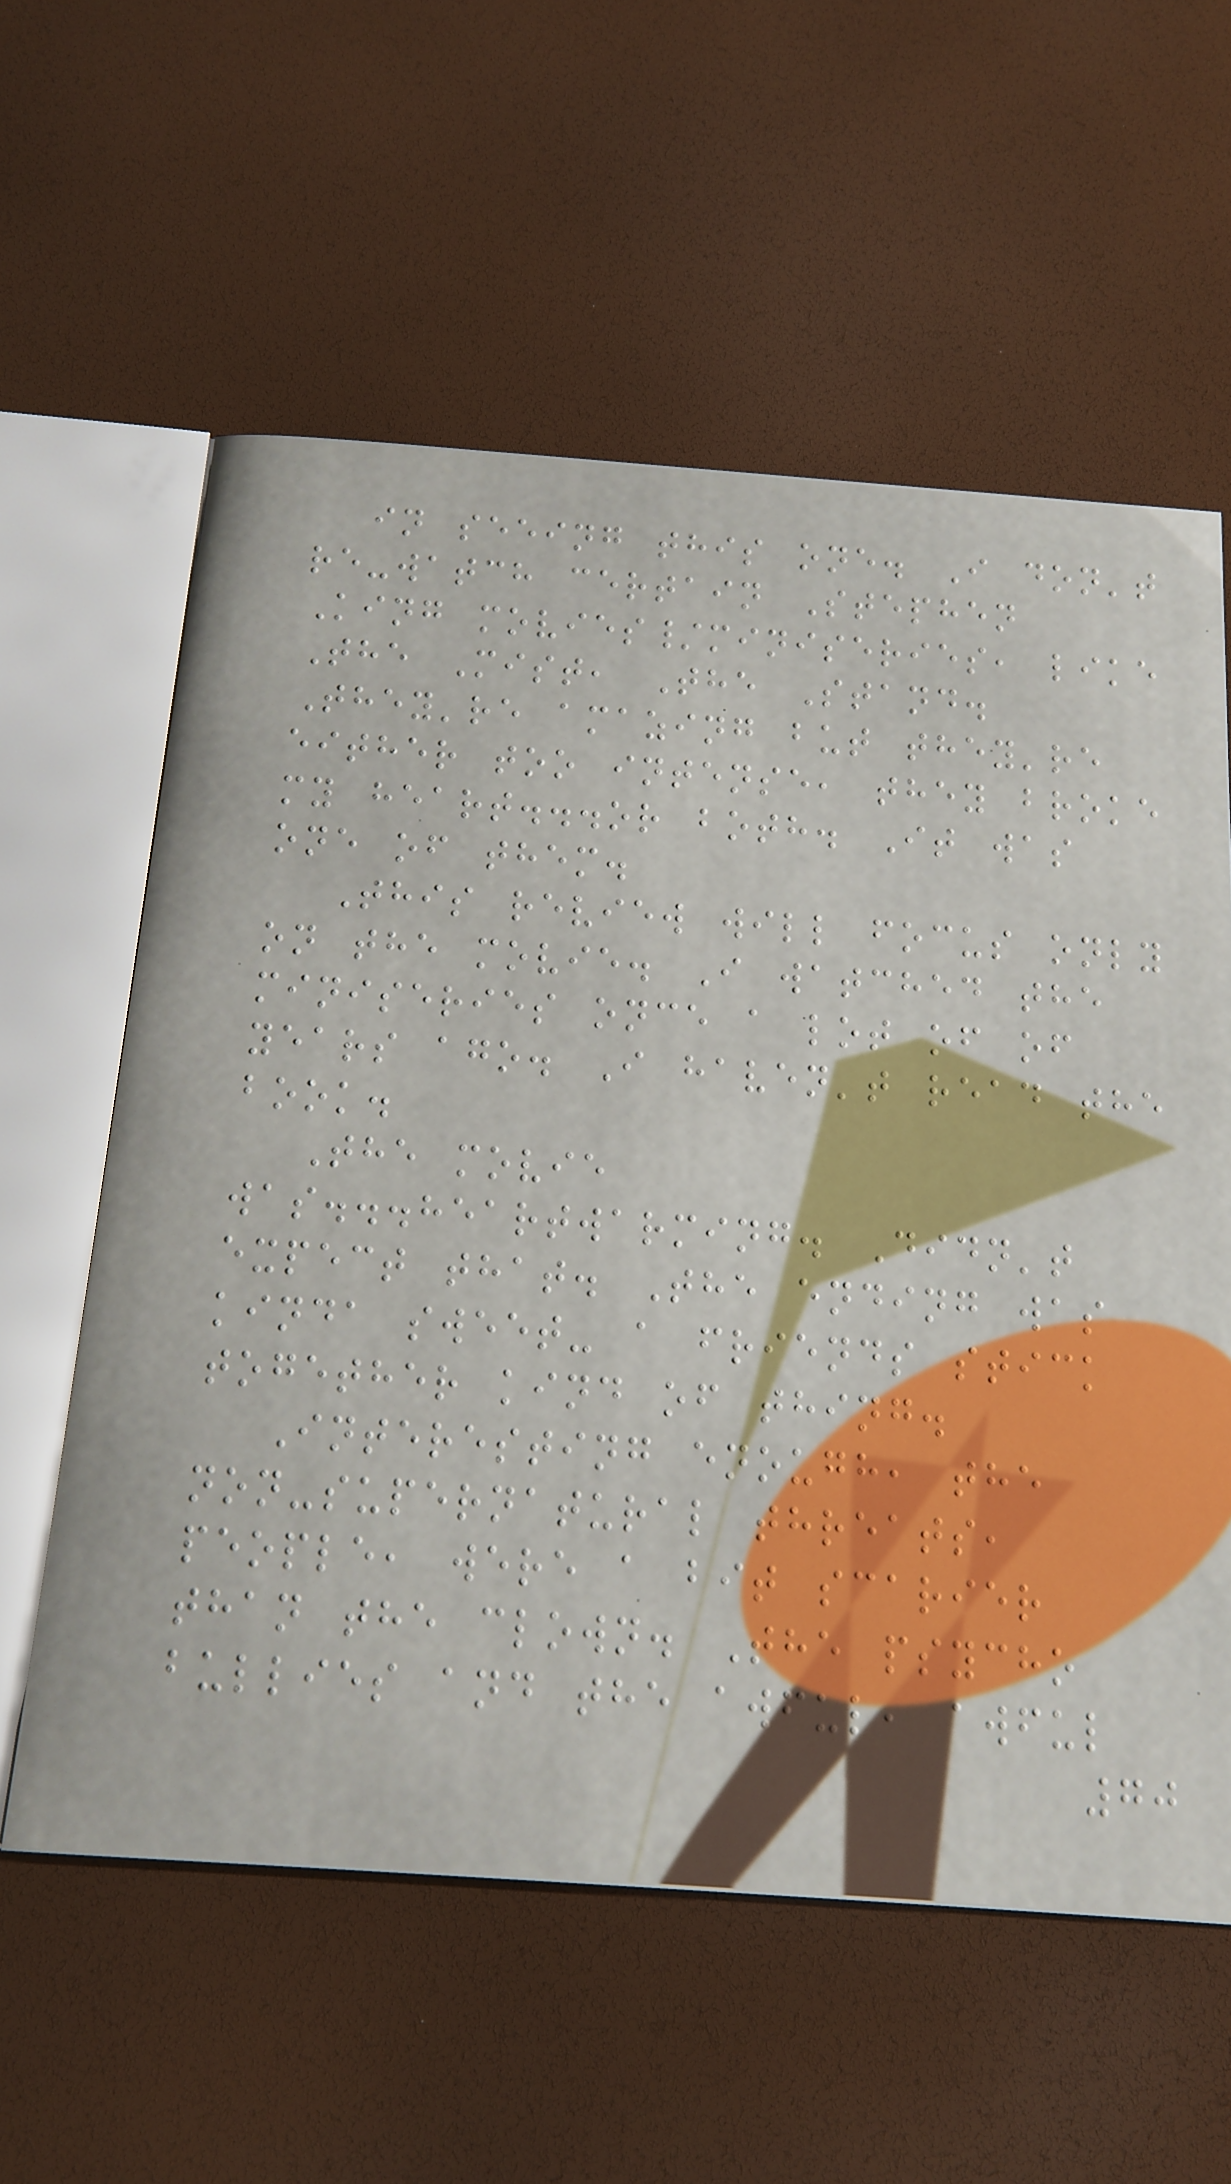in seeing this one. I don't
re-watch certain Stephen
King movies/miniseries, like
The Mist, The Stand.
They're amazing but they're
either too intense, they broke
my heart...or both. It was
one of them.
This review will focus only
on the movie. I watched the
miniseries once a lot of of
years ago. I haven't read the
book.
The movie
was...heartwarming. Didn't
expect that. The ending was
kinda sweet- a friends stick
together kind of thing.
Interesting enough, the
non-supernatural threats,
people, were a bit scarier
than the clown. The psycho
bullies and the awful, awful
70
